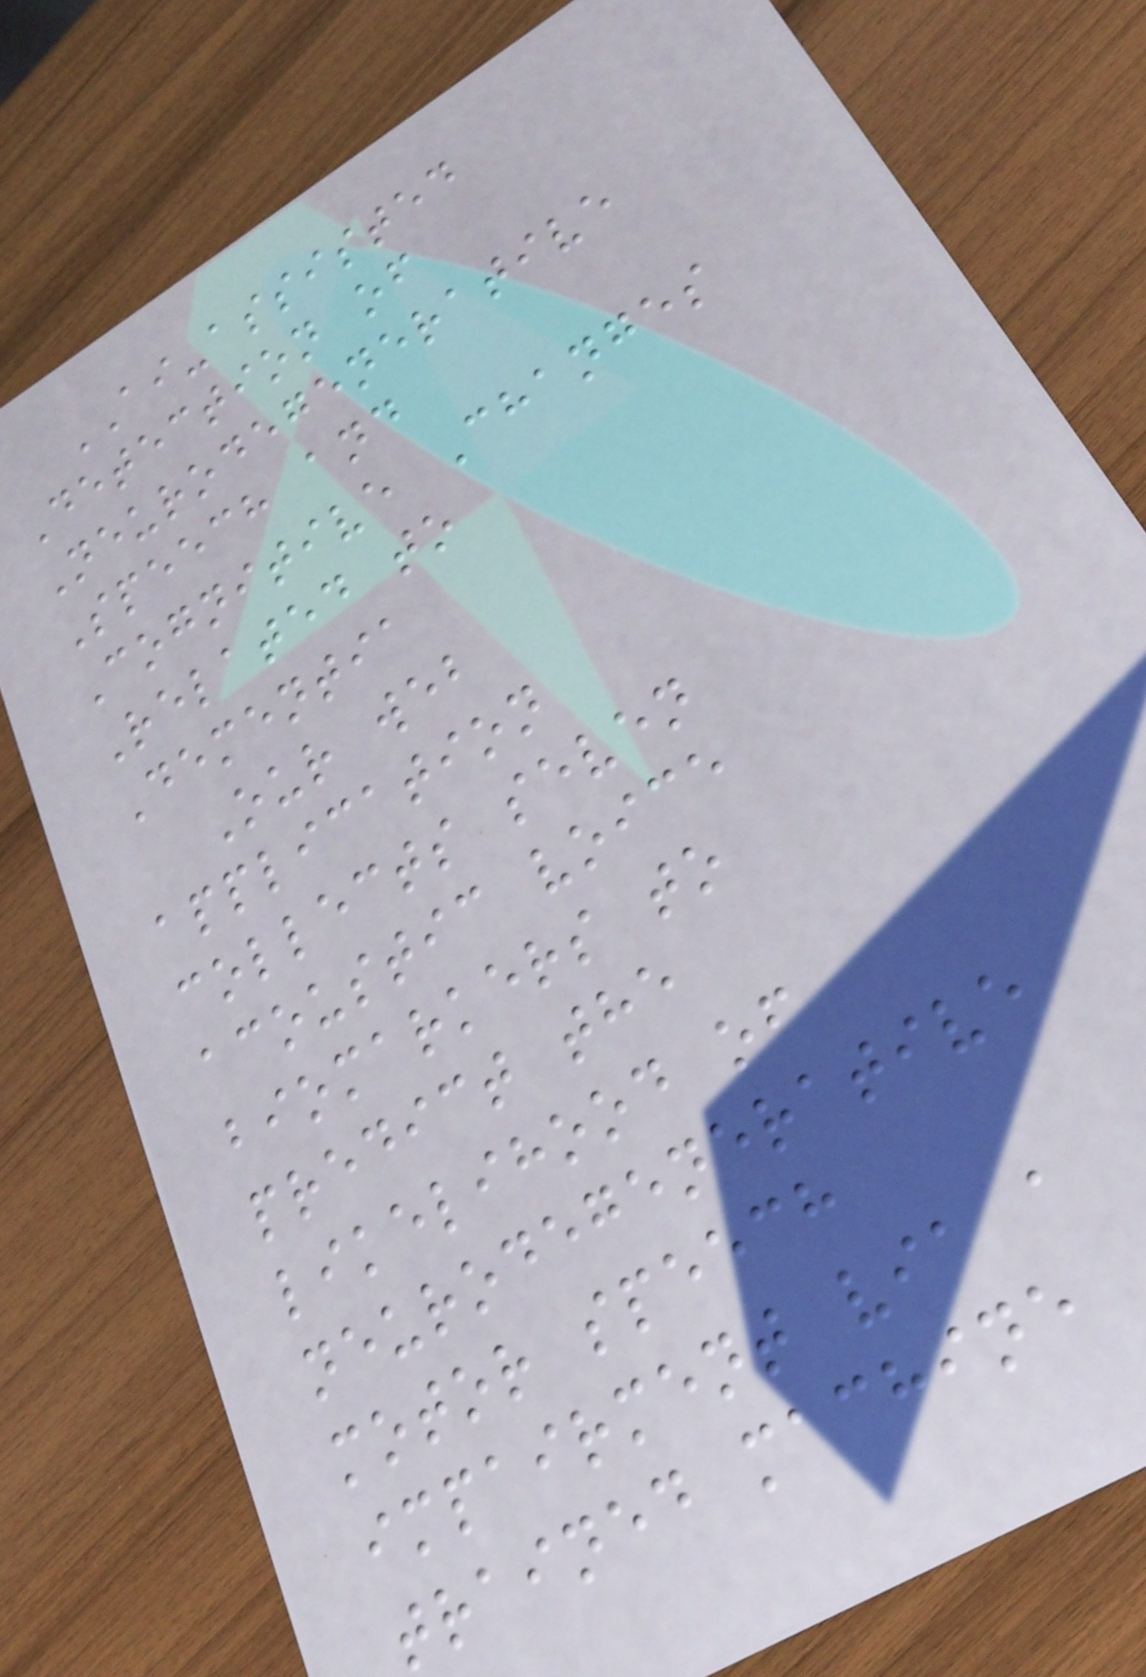AI-assisted
Detection of
Neurodegenerative
Speech and
Cognitive Changes
Related to
Dementia
Our web
application
collects seven
acoustic voice
biomarkers to
predict the
likelihood of
neurodegenerative
motor speech
impairment via a
trained machine
